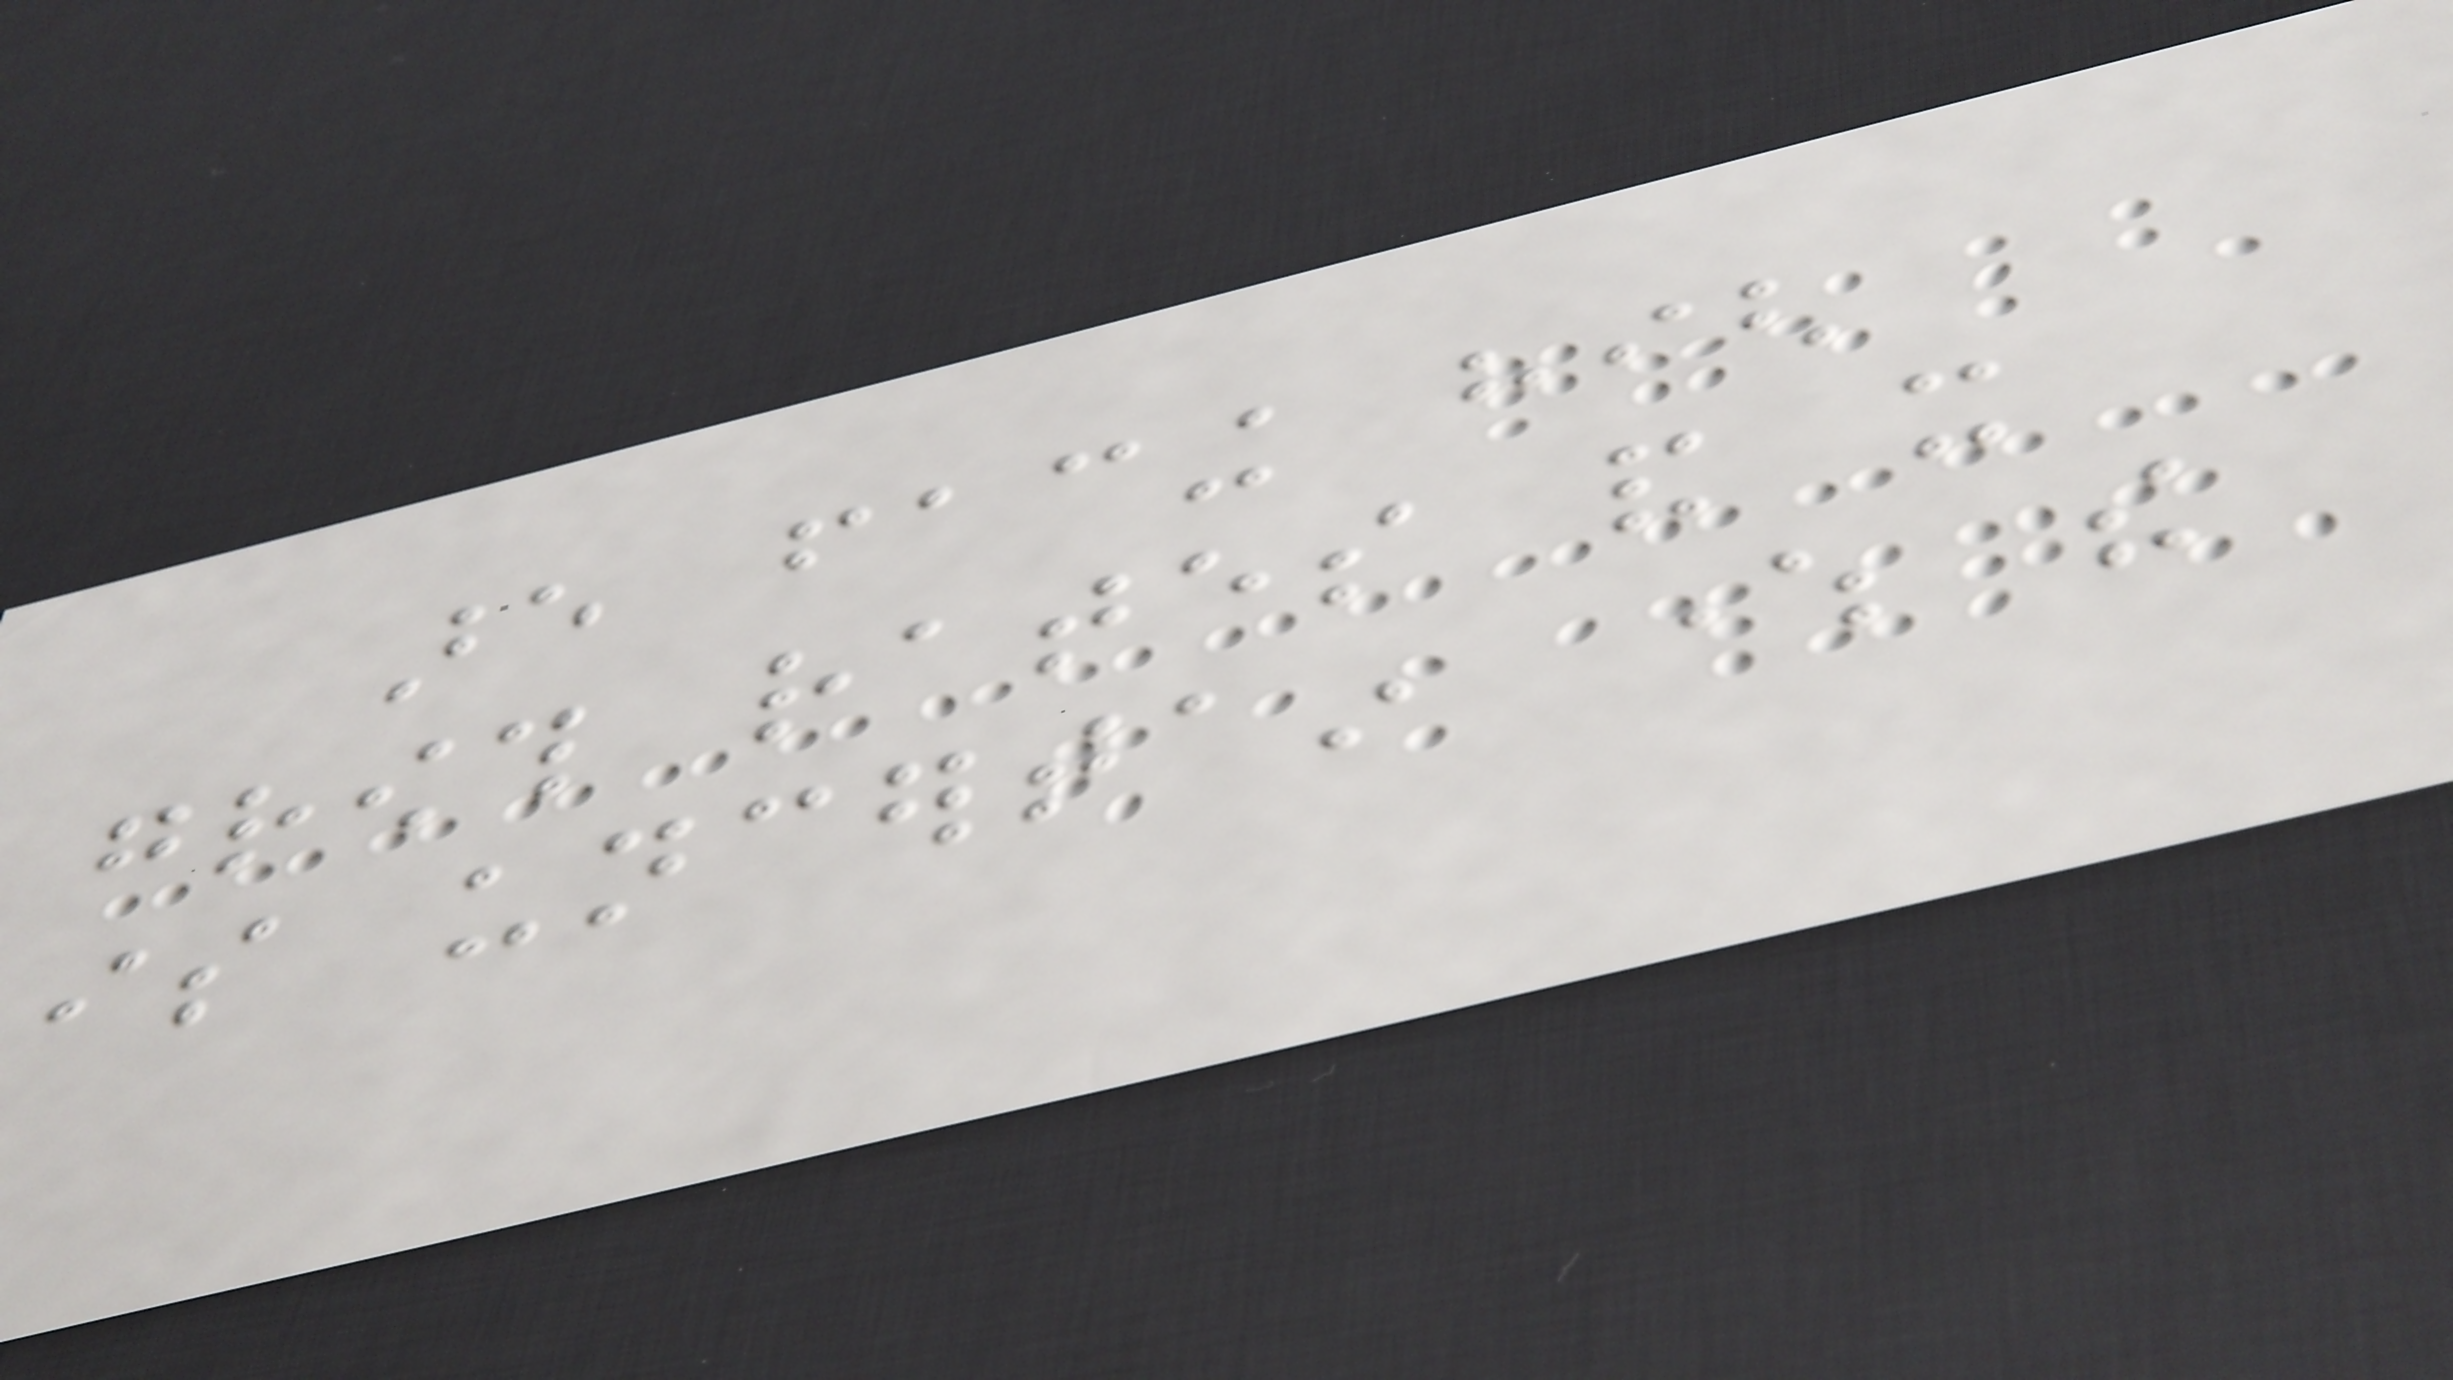are facing high
growth rates and it
is uncertain where the
